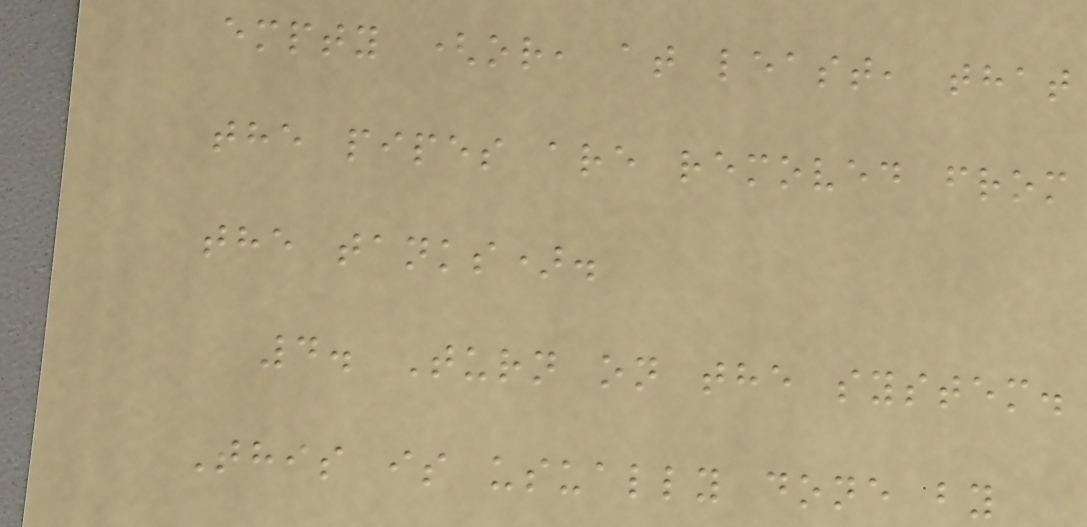empty (or, at least, that
the pipes are removed from
the tanks).
4. Turn on the system.
This is usually done by
